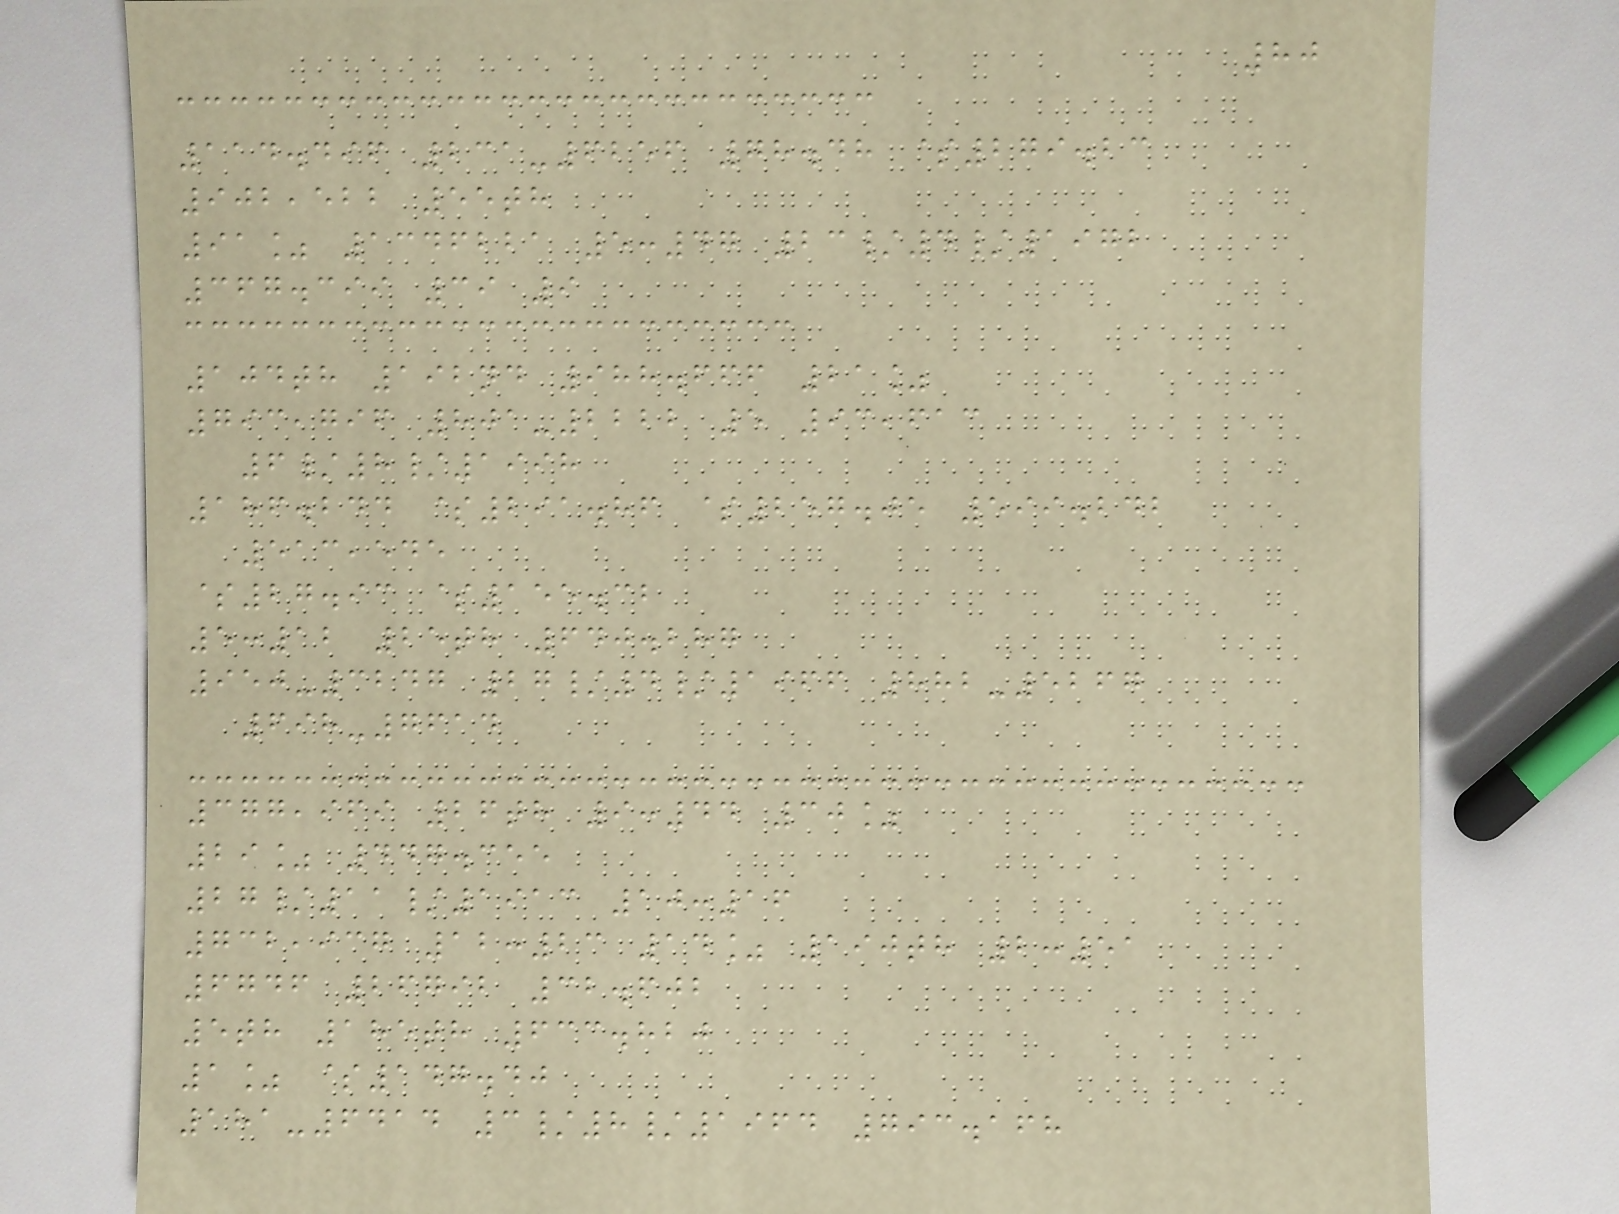80
114.496 231-6256 78.48 $279.23
902,522 55th
91% 1346221 5:47 23/4/1972
367.399 39 9
104th 192nd 988.666 21%
793,796 801-2222 5 93,613
6/8/1998
186.244 $291.86 $257.05 599.242
513,545
$27.93 $155.32
5:12 25th 640.287
950-3247 27/4/1966 882-5267
698-7614
377,969 26th 9:44 30%
29% 447.355
27/11/1913 10:16
732,937 12:23 14% 190th 2:51
6746 26792 32.602
5th 185th 633.820
1% $147.40
181-6414 3/8/1964 793.168
